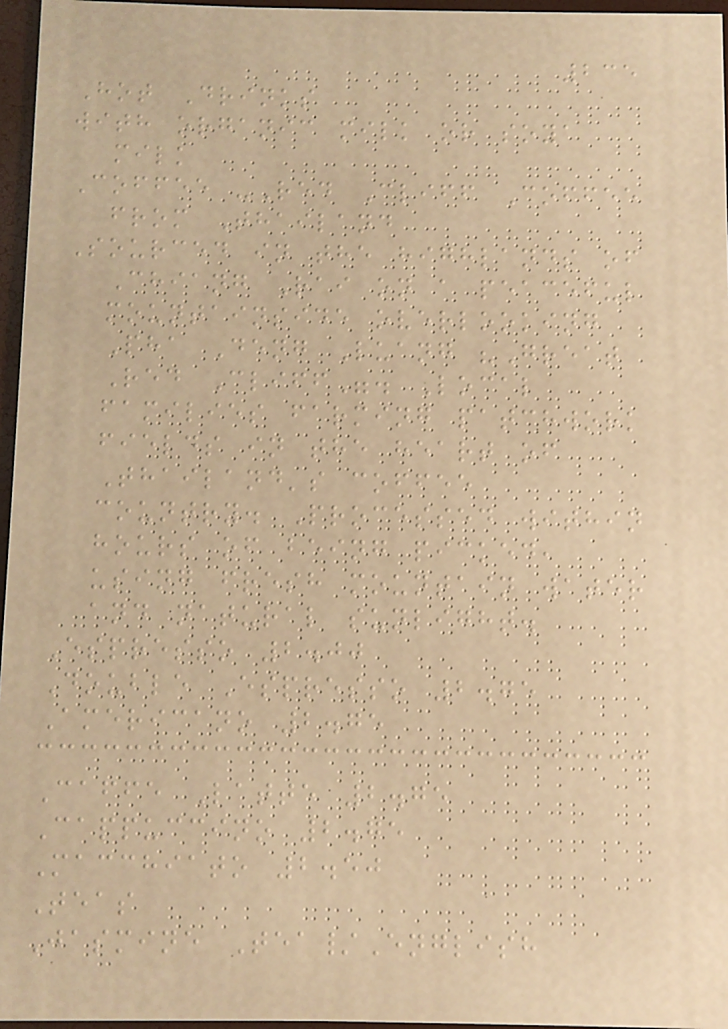235
Hot Drinks
with organic milk or soya
milk
Coffee -Red Cliff Coffee
from Thailand
Sourced in the highlands of
Chiang Rai on a peaceful
mountainside overlooking
Pha Deng Luang "Great
Red Cliff". Local
families farming patchwork
fields in the heart of
Thailand's coffee
country. Processed within
hours of being picked,
using fresh mountain water
and natural sunlight.
Espresso 2.00
Double Espresso 2.75
Americano 2.75
Caffe Latte 2.75
Cappuccino 2.75
Macchiato 2.50
Teas
Jasmine Tea/English
